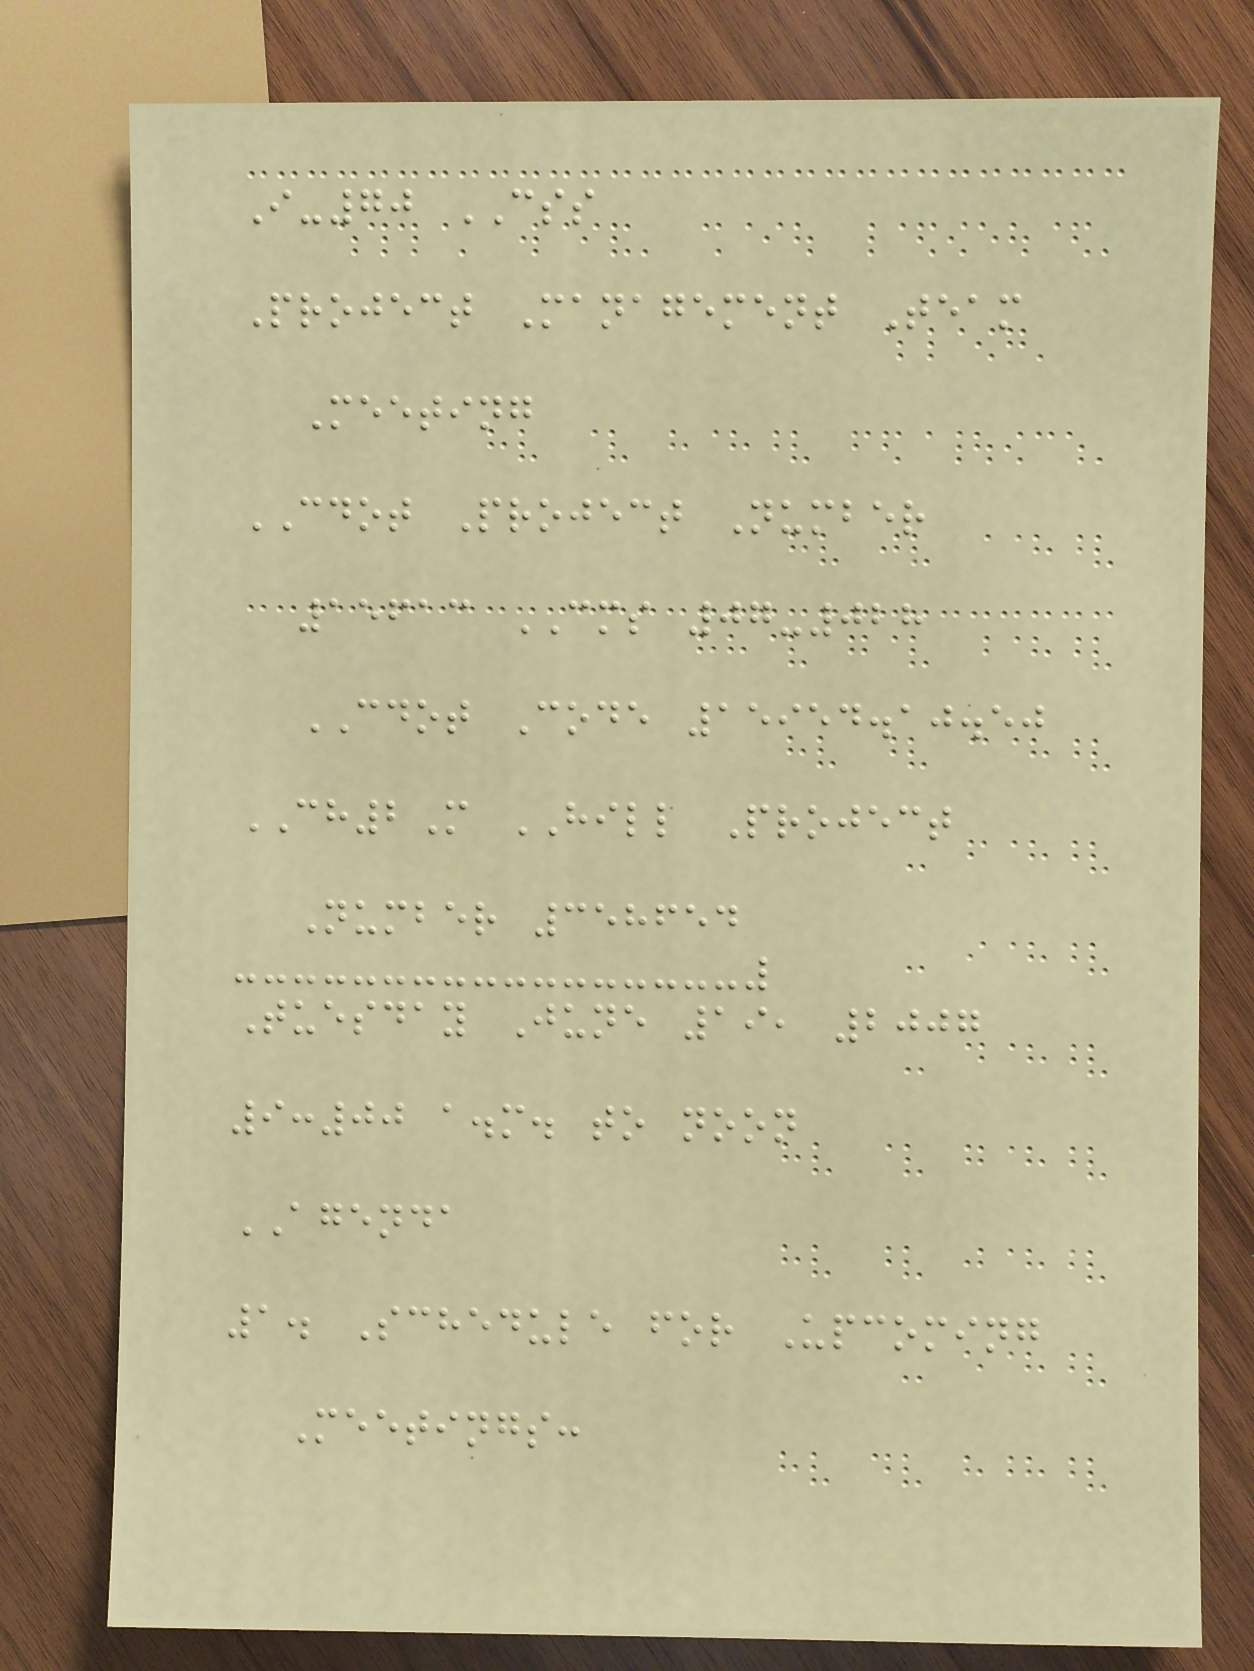I-70 CSS
Project Management Team
Meeting
CDOT Project Number
15613 CMS 07-028
CDOT Code 15954.10.50
CH2M HILL Project
Number 358654
Tuesday June 19, 2007
9:00 a.m. to noon
AGENDA
1. Schedule for Upcoming
Meetings:
